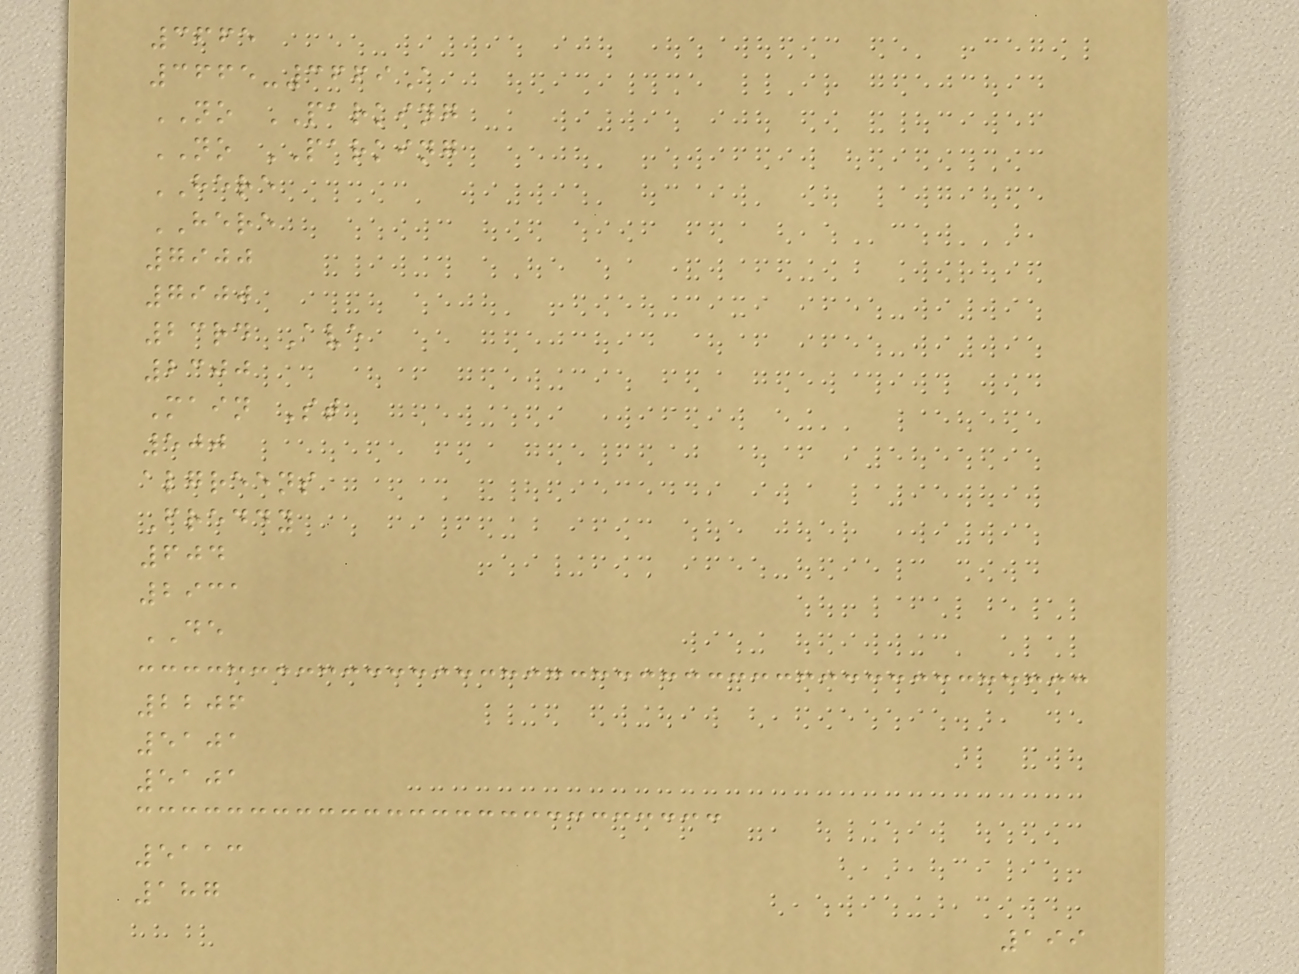3665
3665-3669A
NO PARKING
NO PARKING
HERE
HERE
7900
7900
23rd Ave
2300
Main St
500
algreens
Freddy
604
2931
DE
2206
5101
5101
5113
187
199
